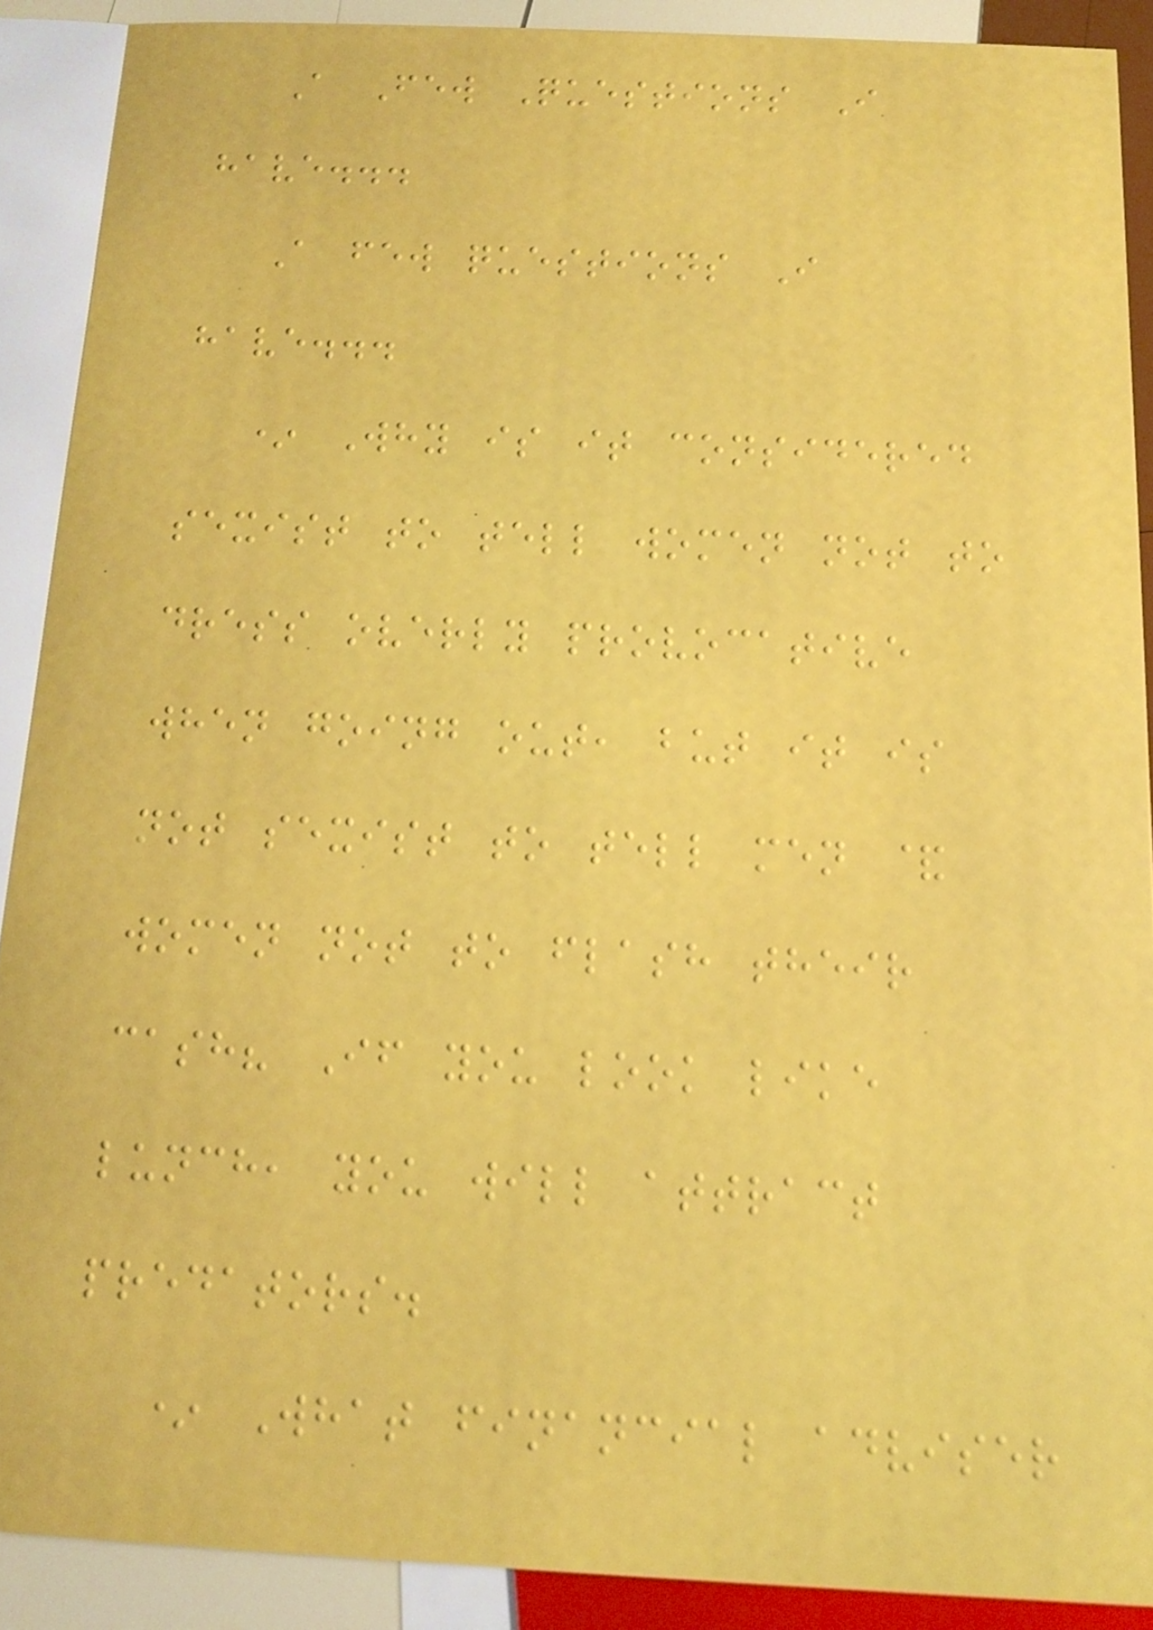A Few Questions I
have...
A few questions I
have...
* Why is it considered
sexist to tell women not to
dress overly provocative
when going out, but it is
not sexist to tell men &
women not to flash their
cash? If you look like
lunch, you will attract
predators.
* What financial adviser
